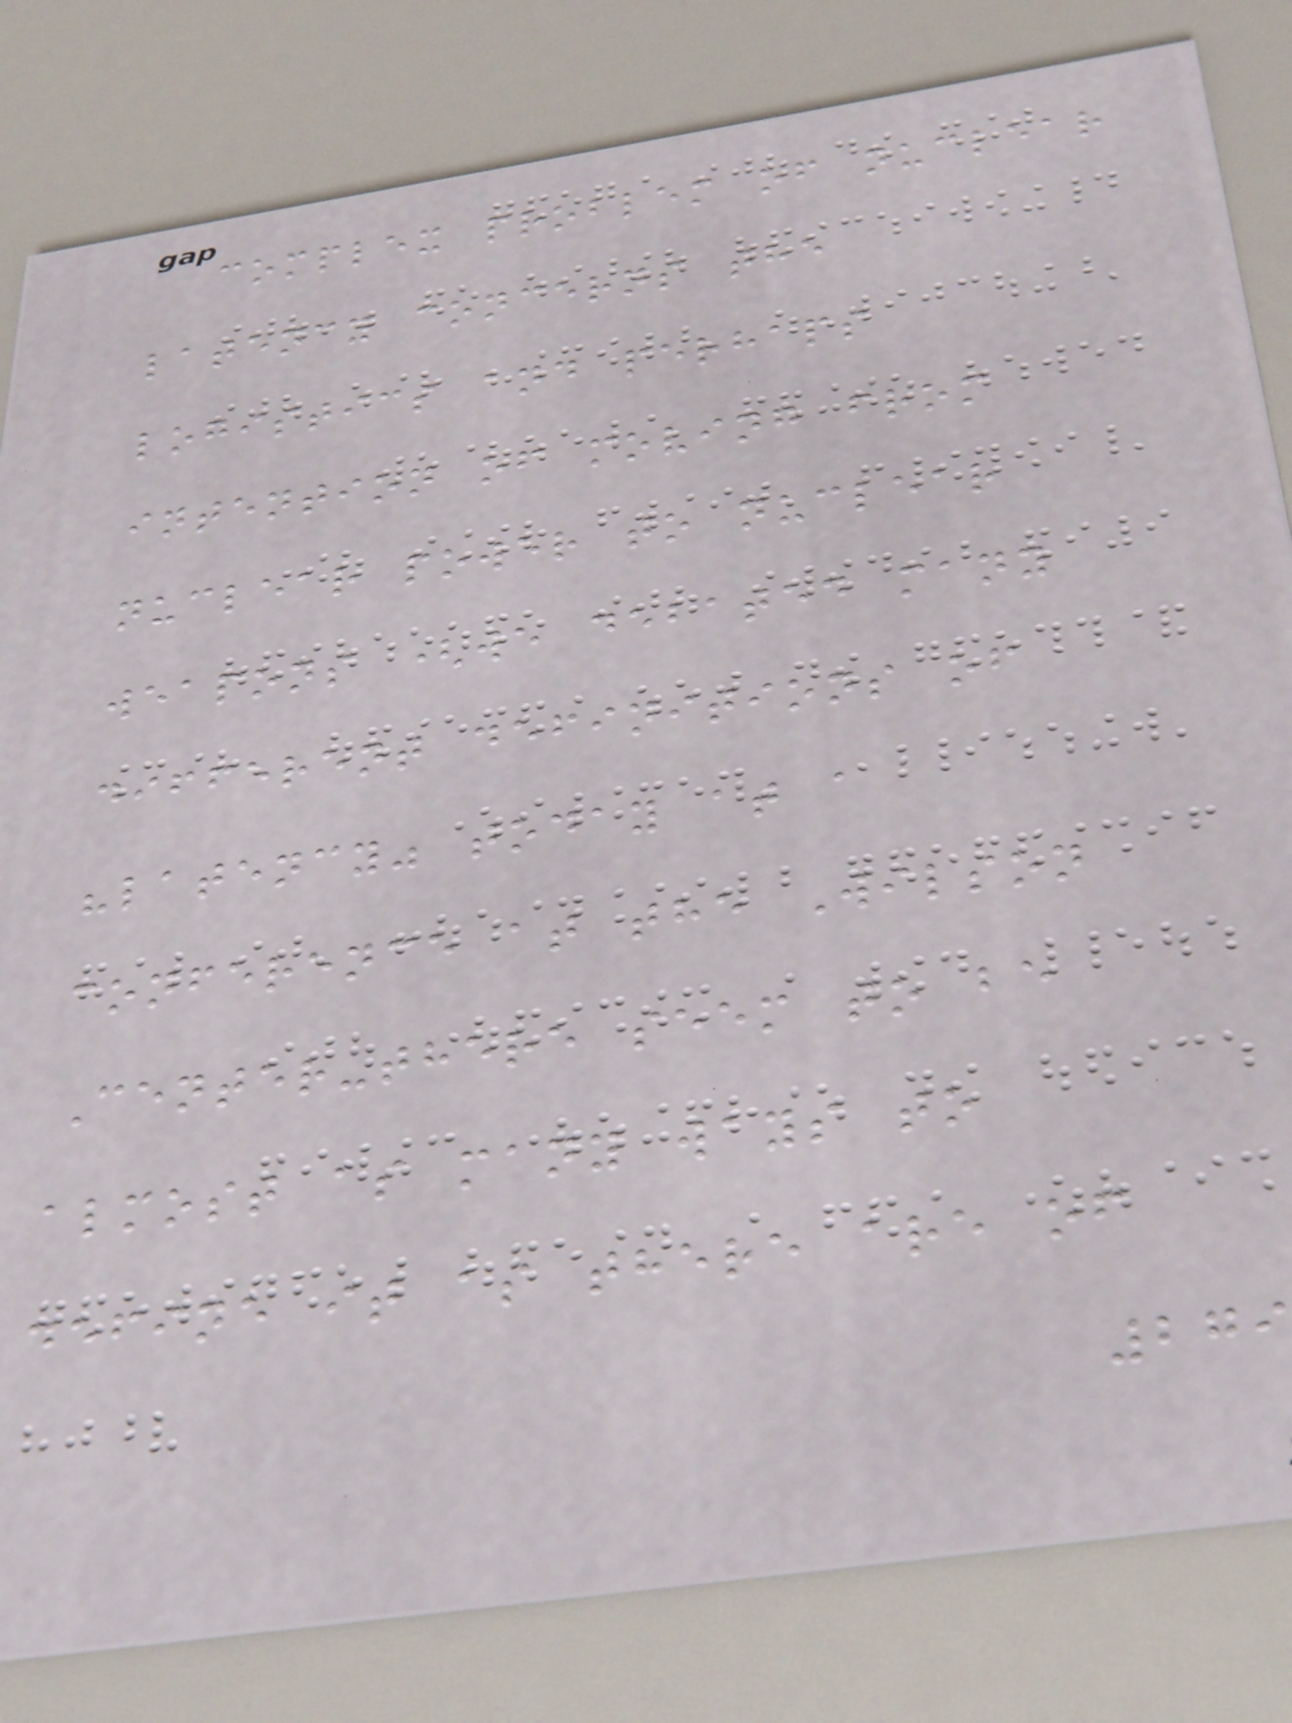complex problem of nuclear
latency concerns the
logistics and perhaps
intention of moving from
nuclear power to nuclear
weapons (we debated many
different definitions of
"latency" today at a
conference at the Wilson
Center-there seem to be
almost as many ways to
define it as there are of
279
